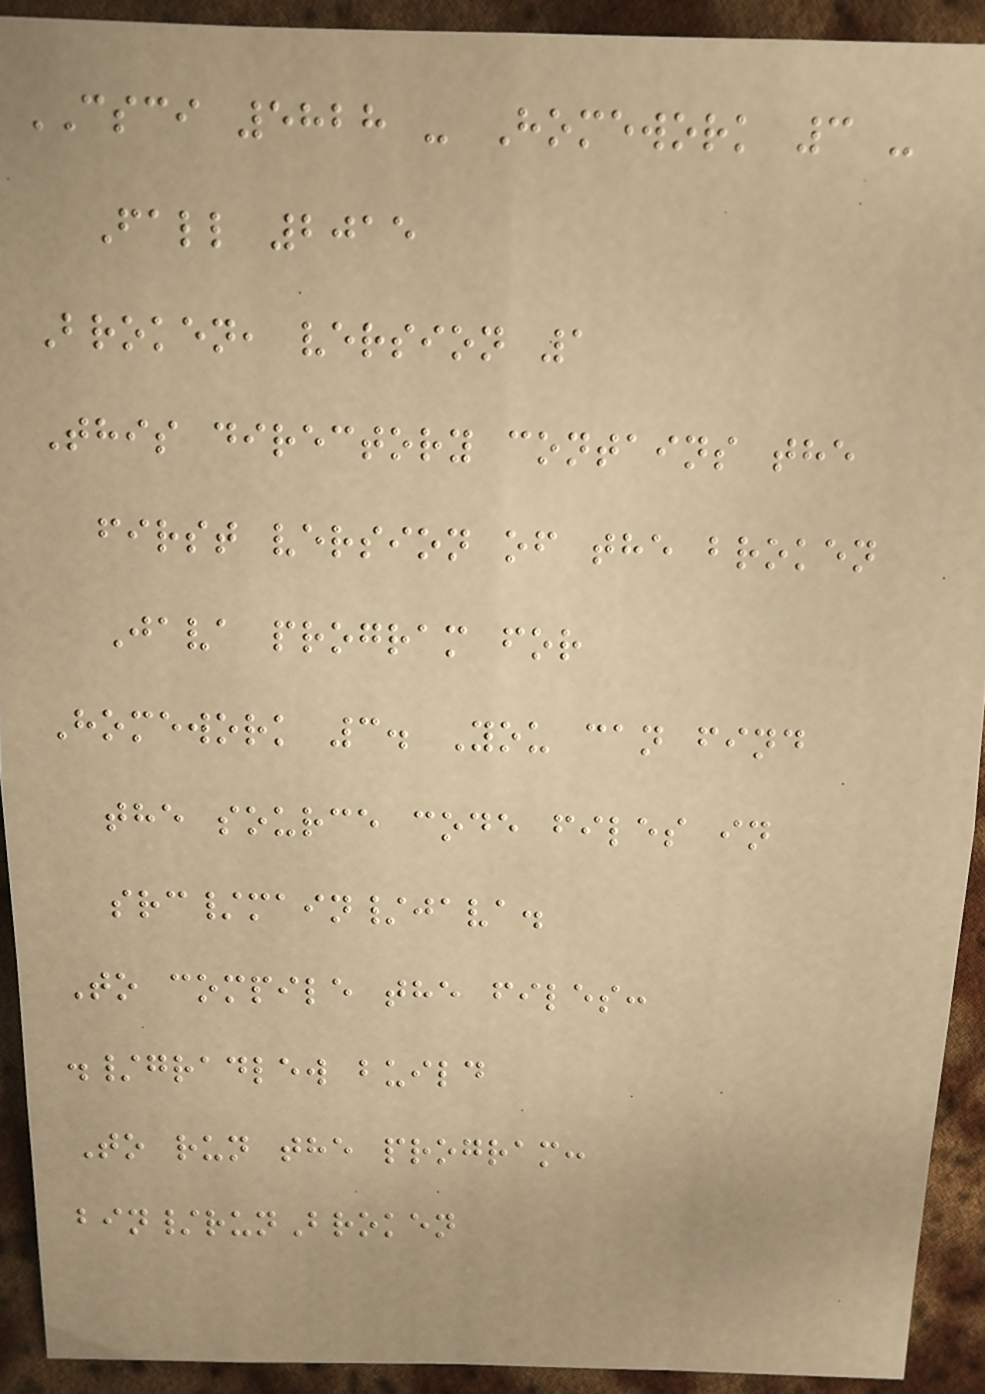CSCI 5828 - Homework 3 -
Fall 2015
Broken, version 1
This directory contains the
first version of the broken
Java program for
Homework 3. You can find
the source code files in
src/main/java.
To compile the files:
./gradlew build
To run the program:
bin/runBroken
